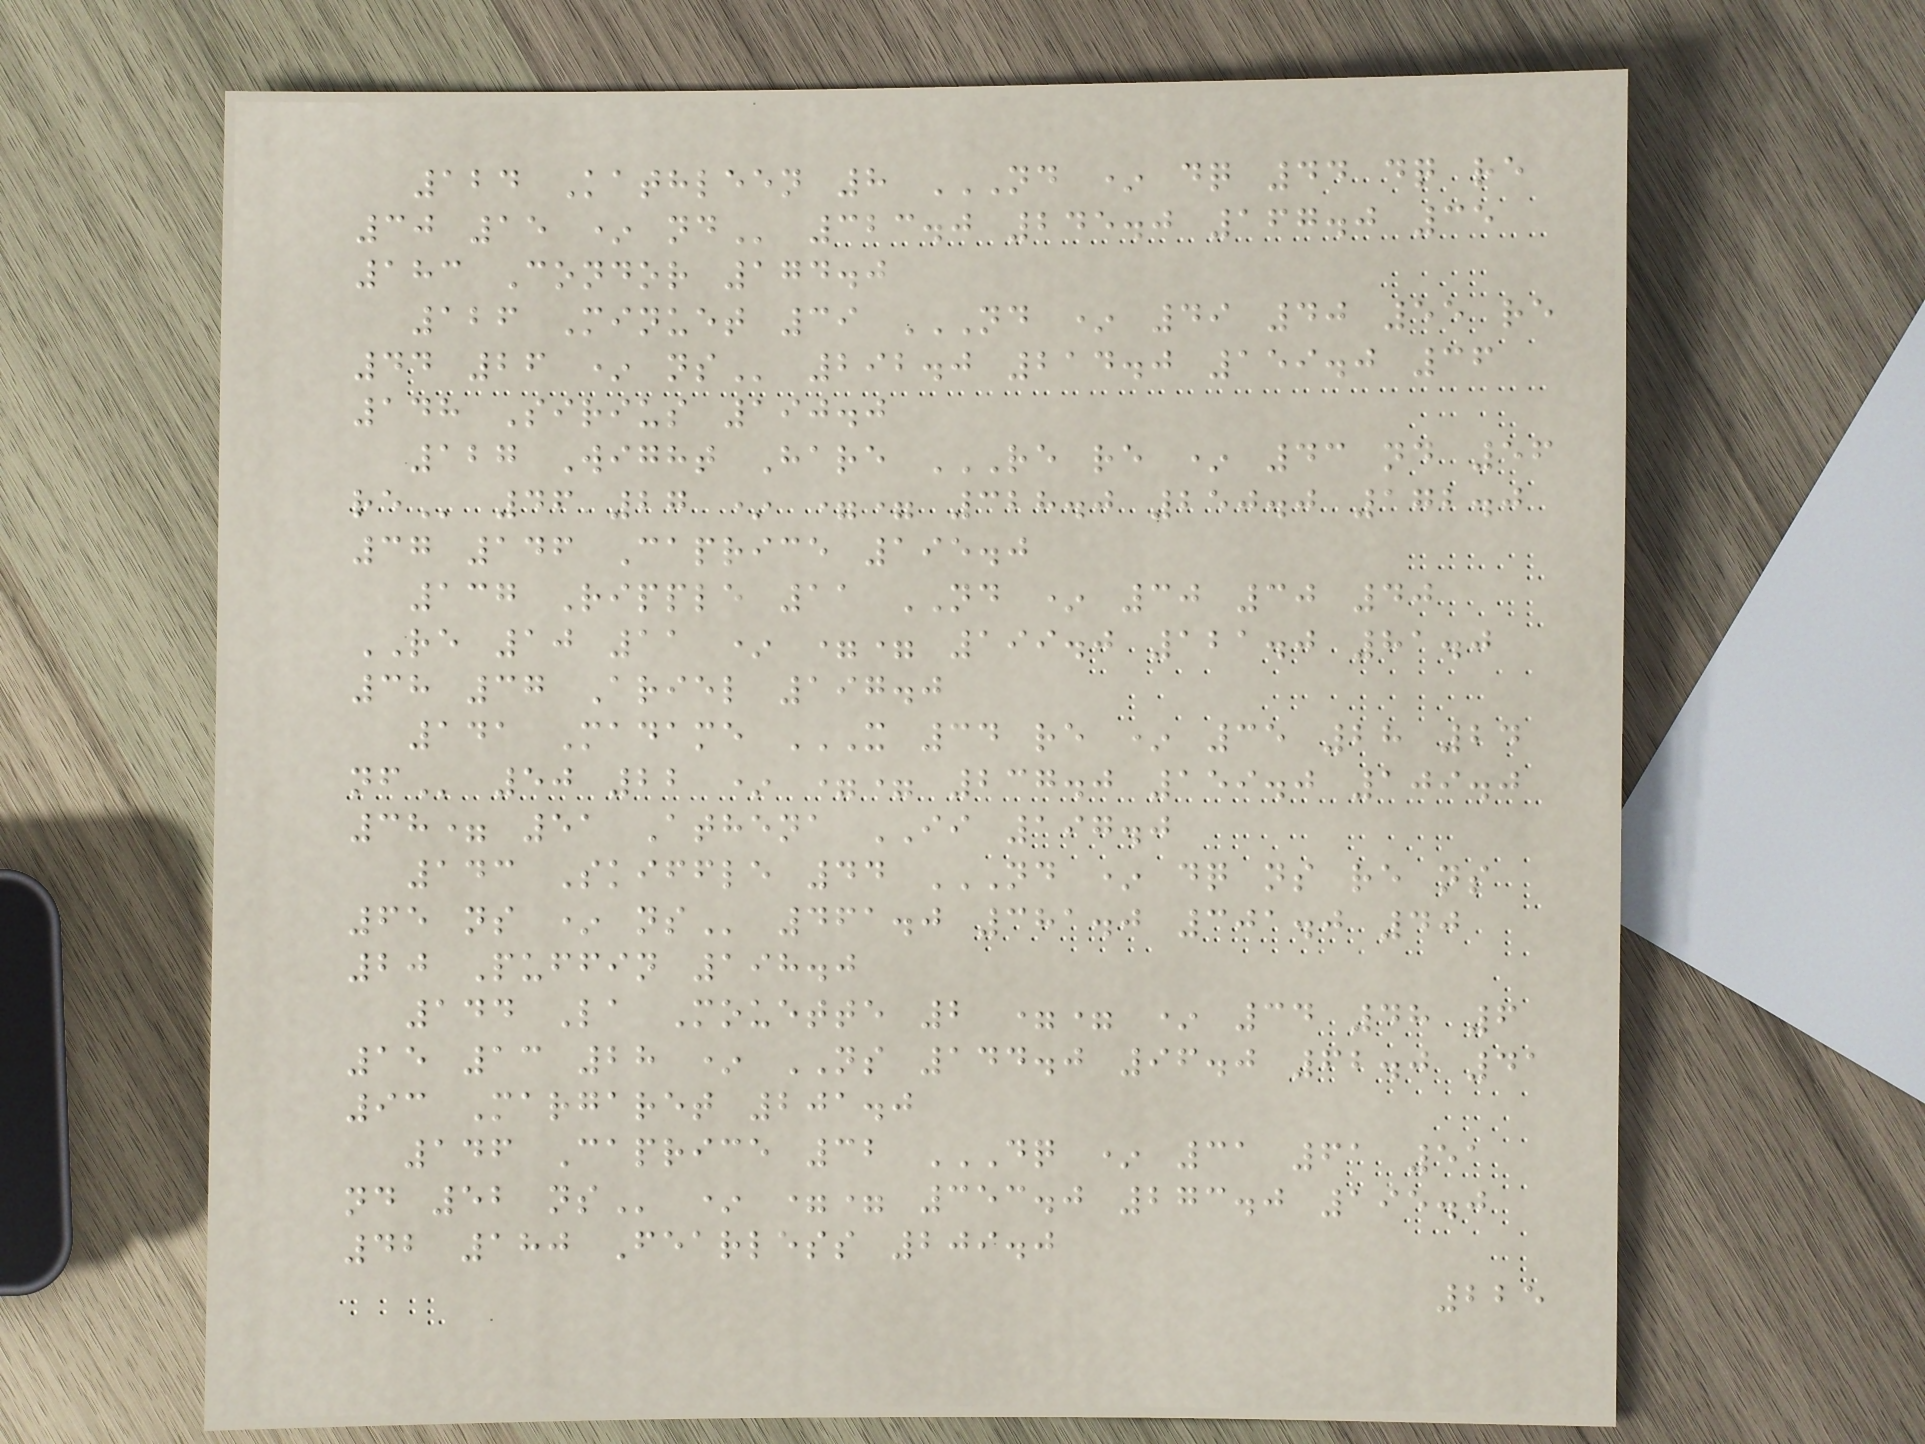124 Kathleen 8 ND * DQ 44 DQ RE
30 15 * ND 323.0 245.0 167.0 35
183 Condor 174.0
126 Minuet 39 ND * 49 40 55 RE
44 26 * NS 292.0 214.0 159.0 36
148 Sirius 190.0
127 Wight Hare RE RE * 43 ND 56
RE 46 27 * == 328.0 250.0 172.0
37 146 Caprice 195.0
137 Ripple 11 ND * 30 30 40
RE 10 11 * == 199.0 121.0 81.0
38 37 Ariel 197.0
141 Madame X 34 RE * 35 28 24
NF 50 22 * == 237.0 159.0 109.0
38= 51 Athena II 197.0
143 Skiffle 44 ND * DQ NS RE NS
65 NS * NS 461.0 381.0 301.0 40
20 Puffin 198.0
144 La Mouette 2 == * 34 48 6
15 13 28 * NS 144.0 96.0 62.0 41
93 Margaret 201.0
146 Caprice 32 DQ * 31 61 51
ND 52 NS * == 353.0 273.0 195.0
42 180 Fearless 209.0
225
